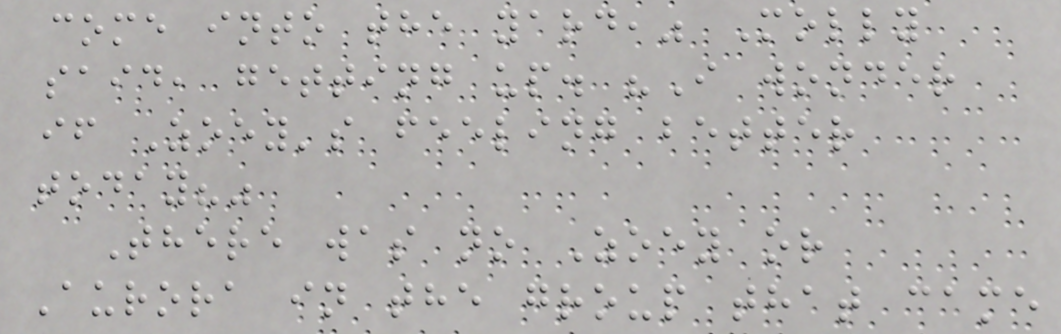come into the yard," Molly
said, getting up. "I wonder
if Zoey's feeling better
today?"
There was no Zoey or
Aurora in the group that came
